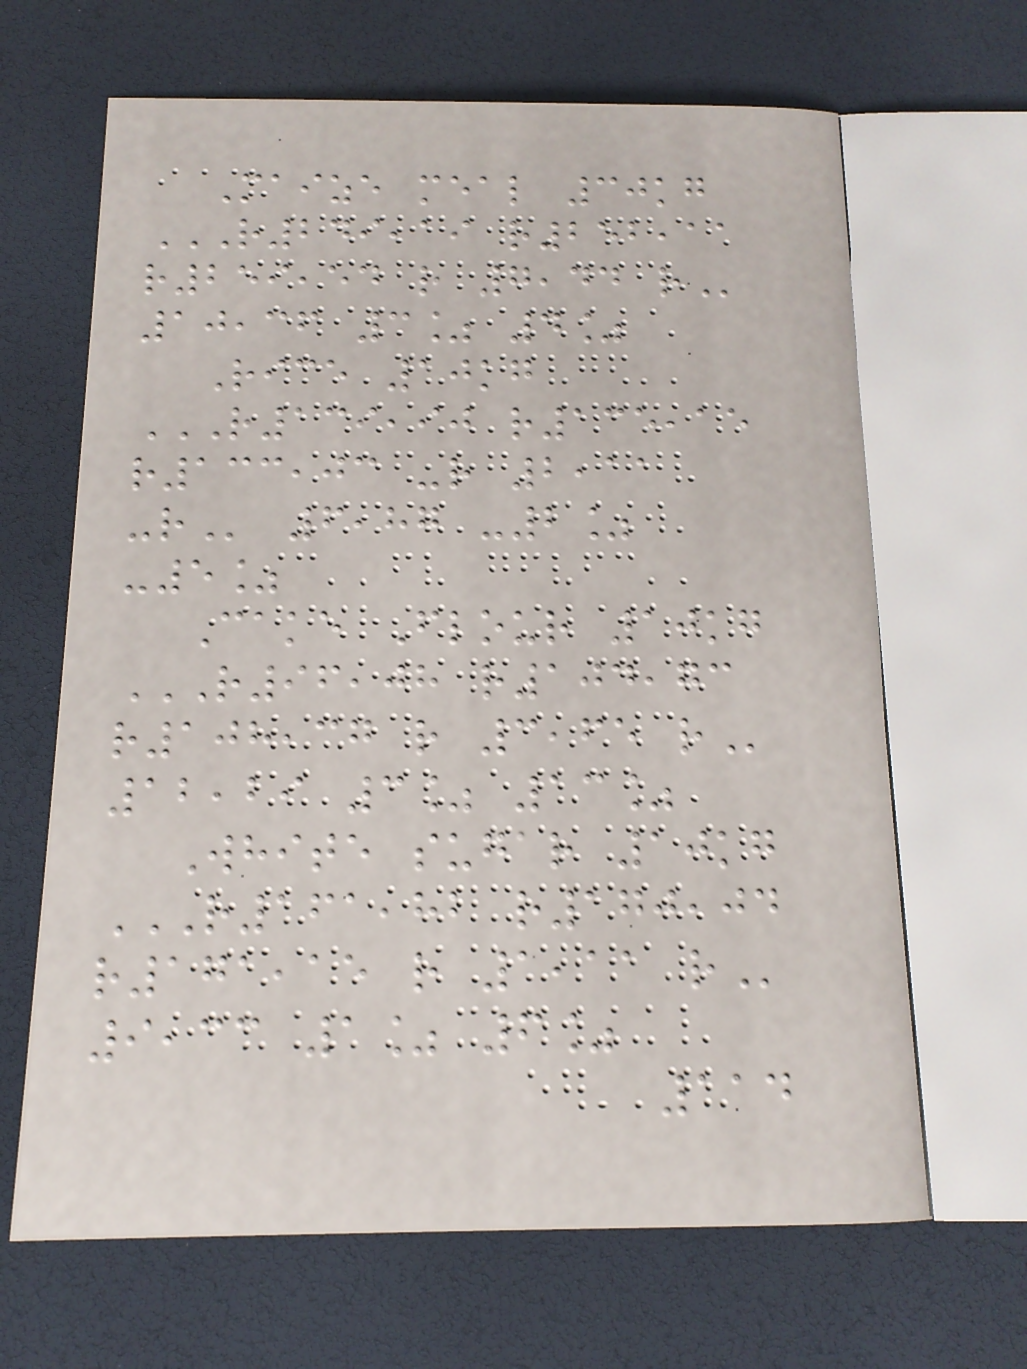Maize meal 30kg
R249,19 R252,11
R259,54 R 7,44 R
10,36 3% 4%
Rice 10kg
R139,90 R135,15
R133,03 -R 2,11
-R 6,87 -2%
-5%
Cake Flour 10kg
R96,08 R104,73
R108,37 R 3,65 R
12,29 3% 13%
White sugar 10kg
R161,82 R170,04
R171,15 R 1,11 R
9,33 1% 6%
114
